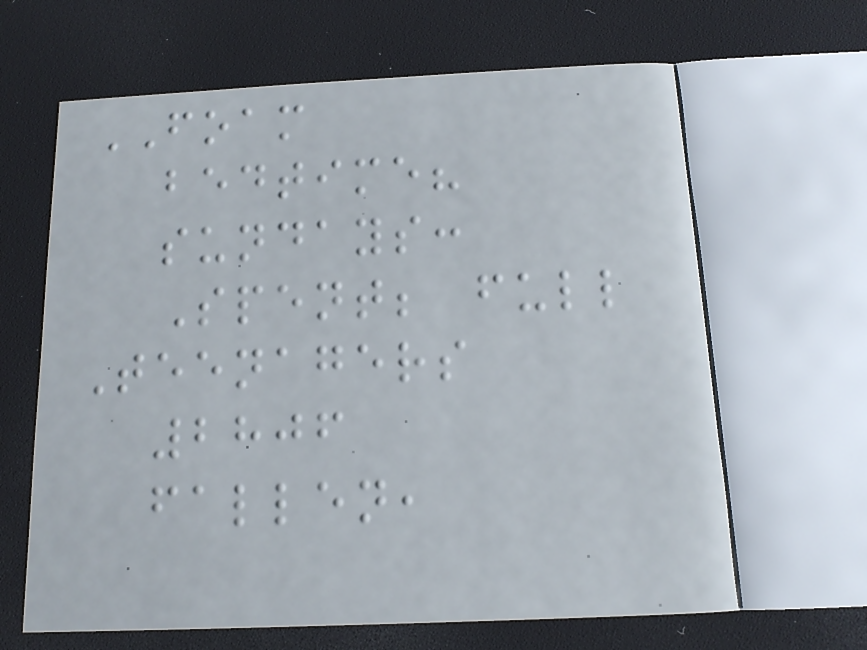FOAM
bedtime?
sundays:
Spent; full
Teenagers
2806
fallen,
